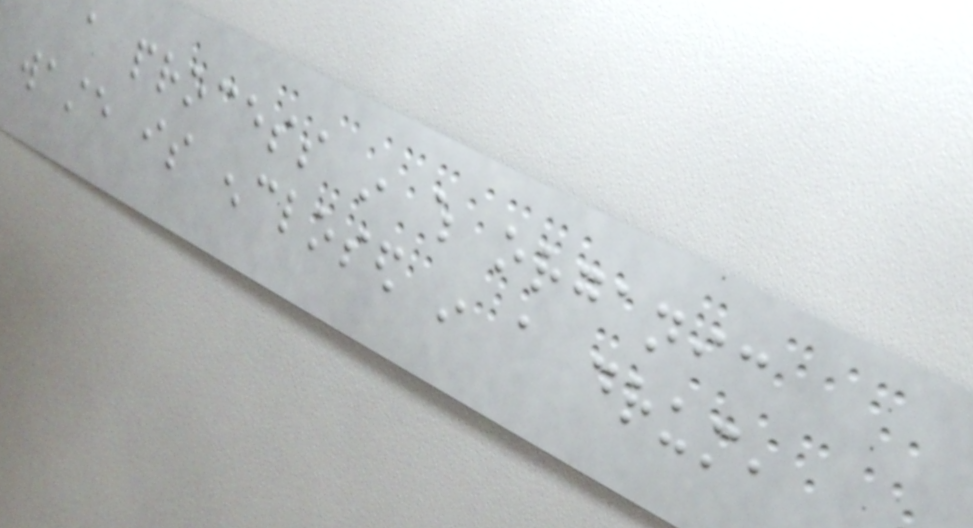a process in which organic
waste is enclosed in a drum,
